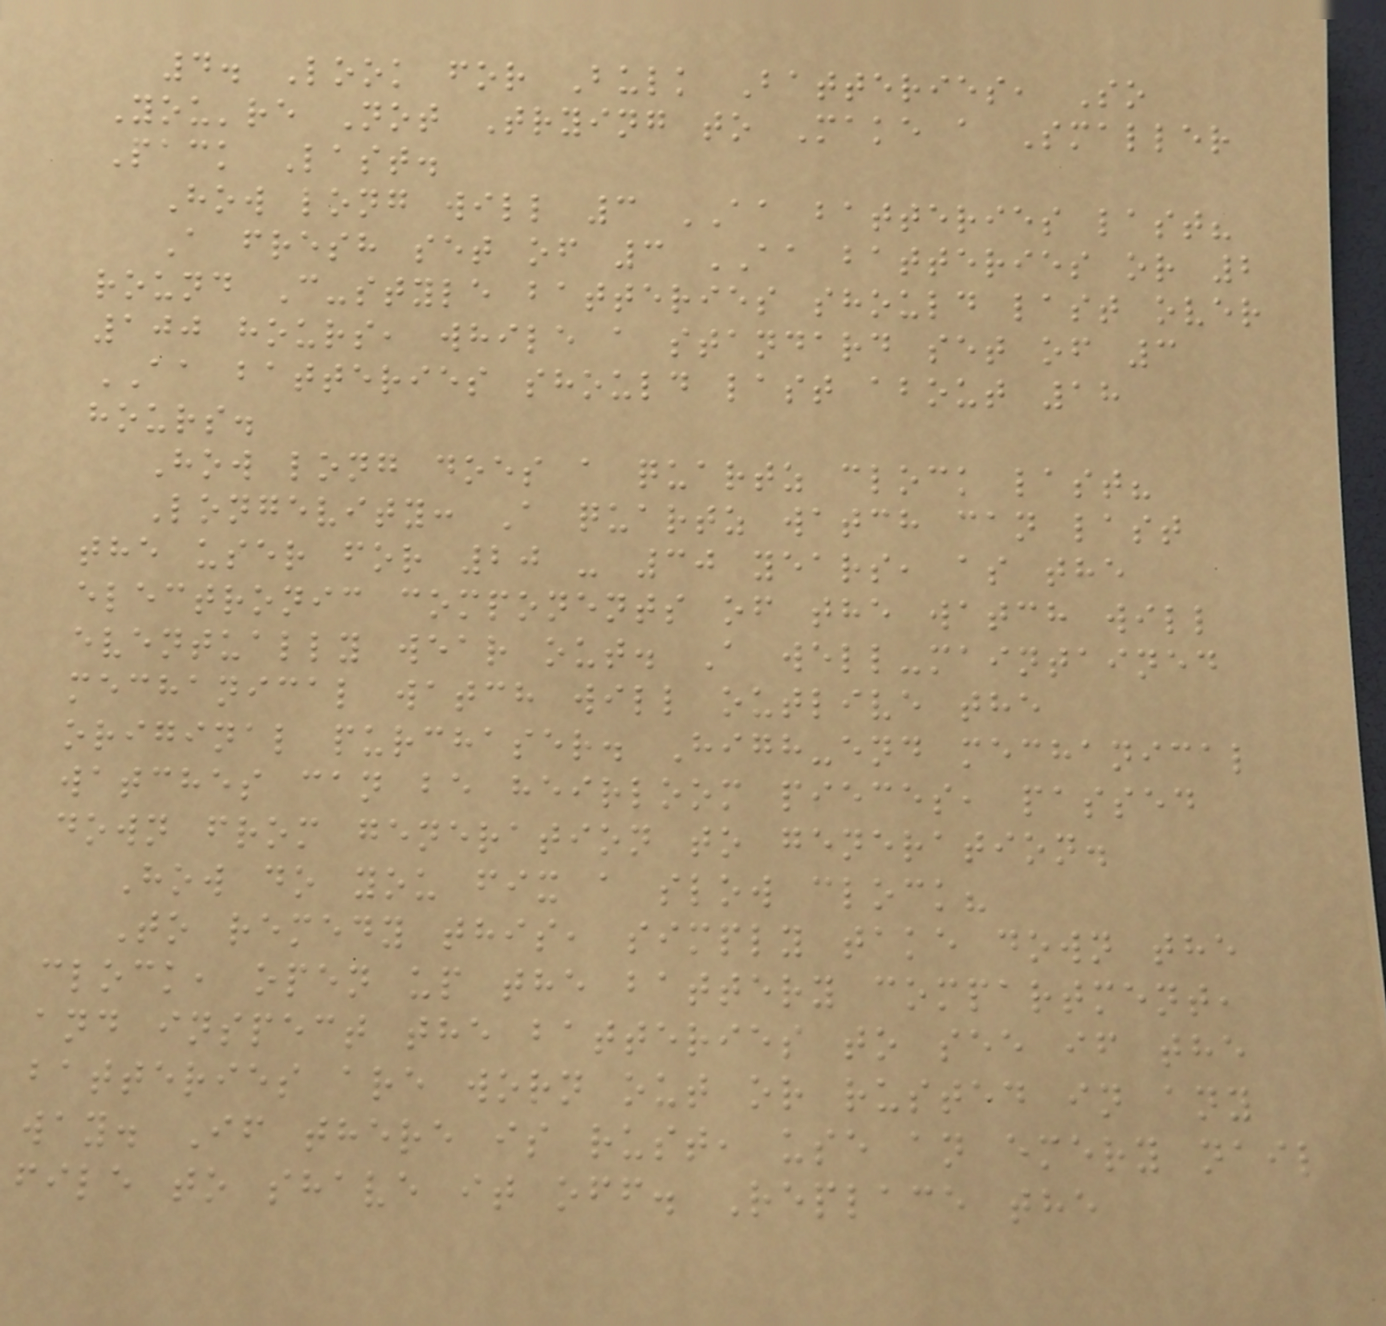4. Look for Bulk Batteries, So
You're Not Trying to Make a Smaller
Pack Last.
How long will 3 AA batteries last?
A fresh set of 3 AA batteries or 2
round C-style batteries should last over
100 hours, while a standard set of 3
AA batteries should last about 18
hours.
How long does a quartz clock last?
Longevity: A quartz watch can last
the user for 20 - 30 years, as the
electronic components of the watch will
eventually wear out. A well-maintained
mechanical watch will outlive the
original purchaser. High-end mechanical
watches can be heirloom pieces, passed
down from generation to generation.
How do you fix a slow clock?
To remedy this, simply take down the
clock, open up the battery compartment,
and inspect the batteries to see if the
batteries are worn out or rusted in any
way. If there is rust, use an emery nail
file to shave it off. Replace the
